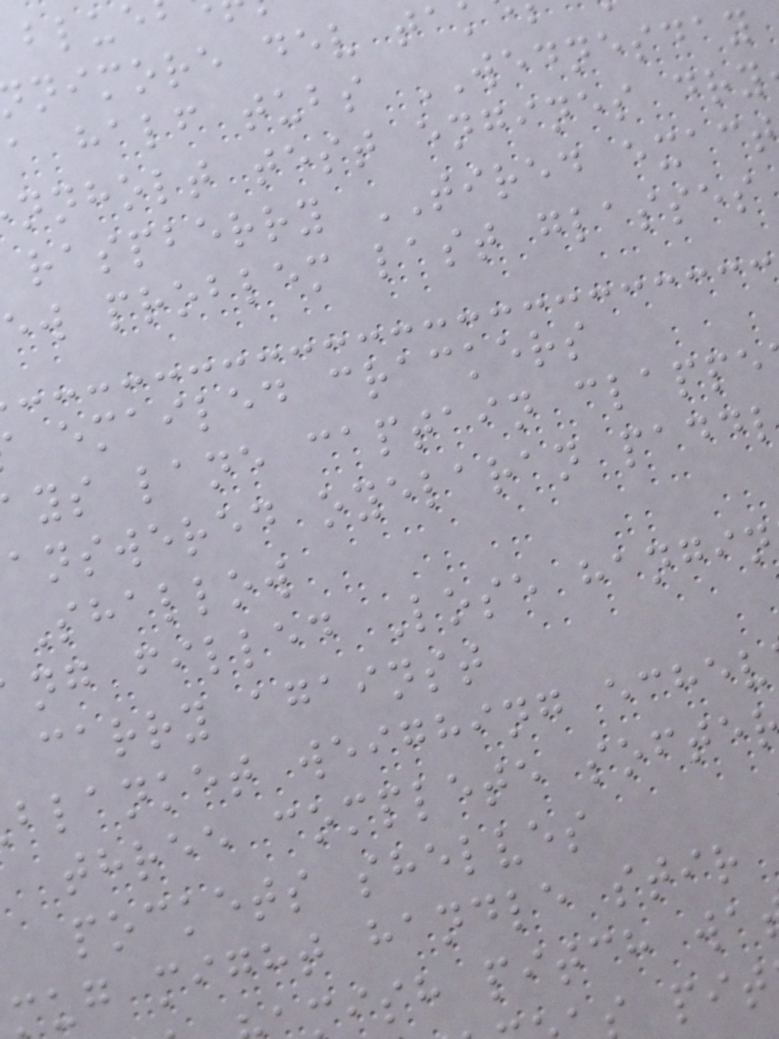nimore dev ta
a half tubs WEDNESDAY
nnholt test engines dry
raspberry TIRED exact
ew problem last glasses
emailed crackers
ys lane captain clappe
answered oyelaran padd
Shallow
ng filled Lose hangin
carry against
blanket weighing echev
three complete softe
pockets shelves
mug might handle stir
ish pitch wa
